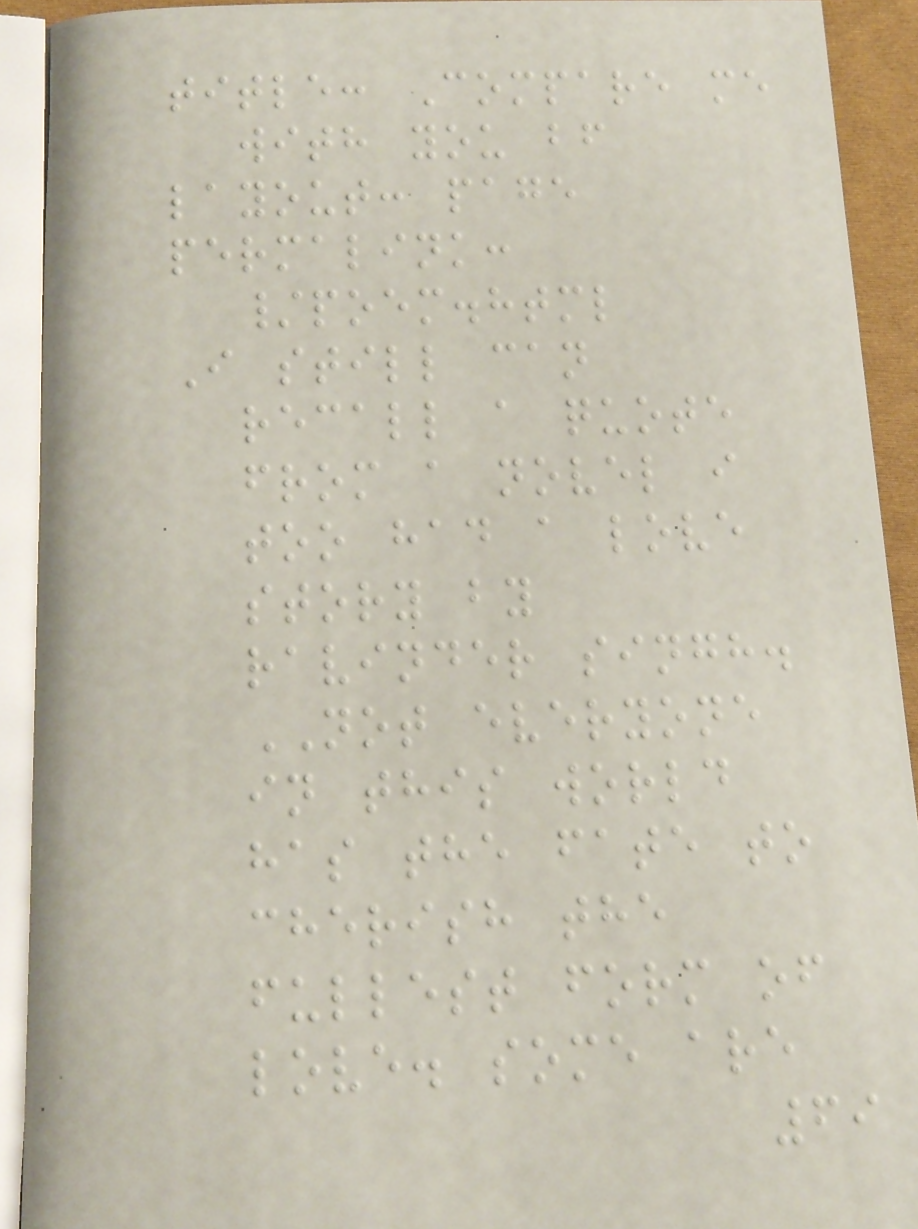title: Compare me
with you bf
layout: page
permalink:
/poem.html
I still can
recall a quote
from a novel i
too had a love
story by
ravinder singh.
NOT everyone
in this world
has the fate to
cherish the
fullest form of
love. some are
69
